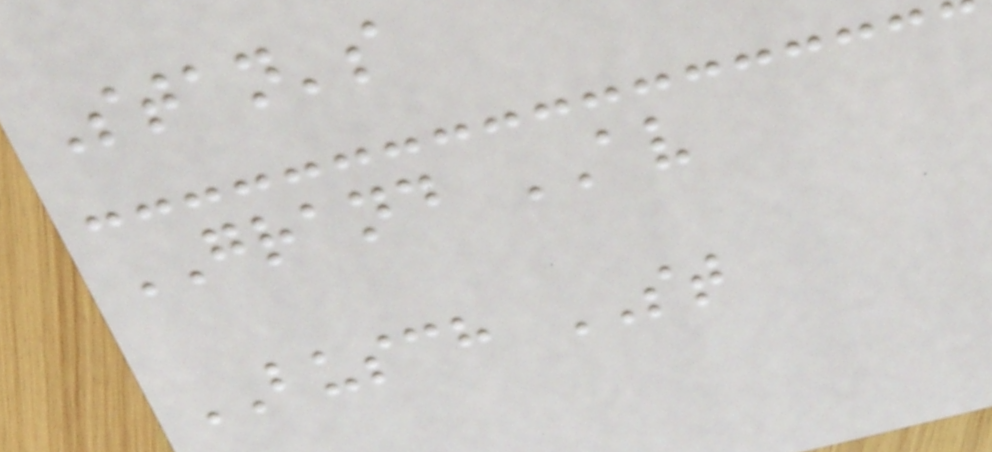Stan's
GRAND AV
BUSCH ST
